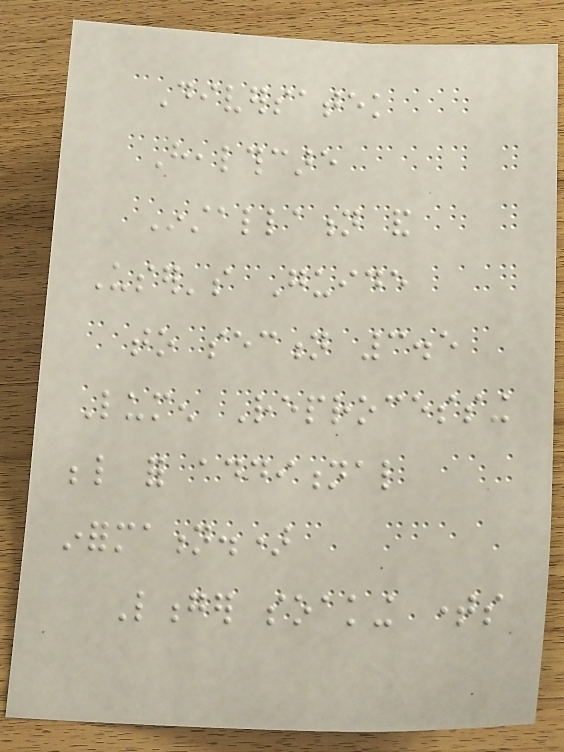Diversatek
Healthcare
Installation and
User's Guide
to section 3.5
Lumen Reprocessing
below for additional
information.)
Longer soaking times
